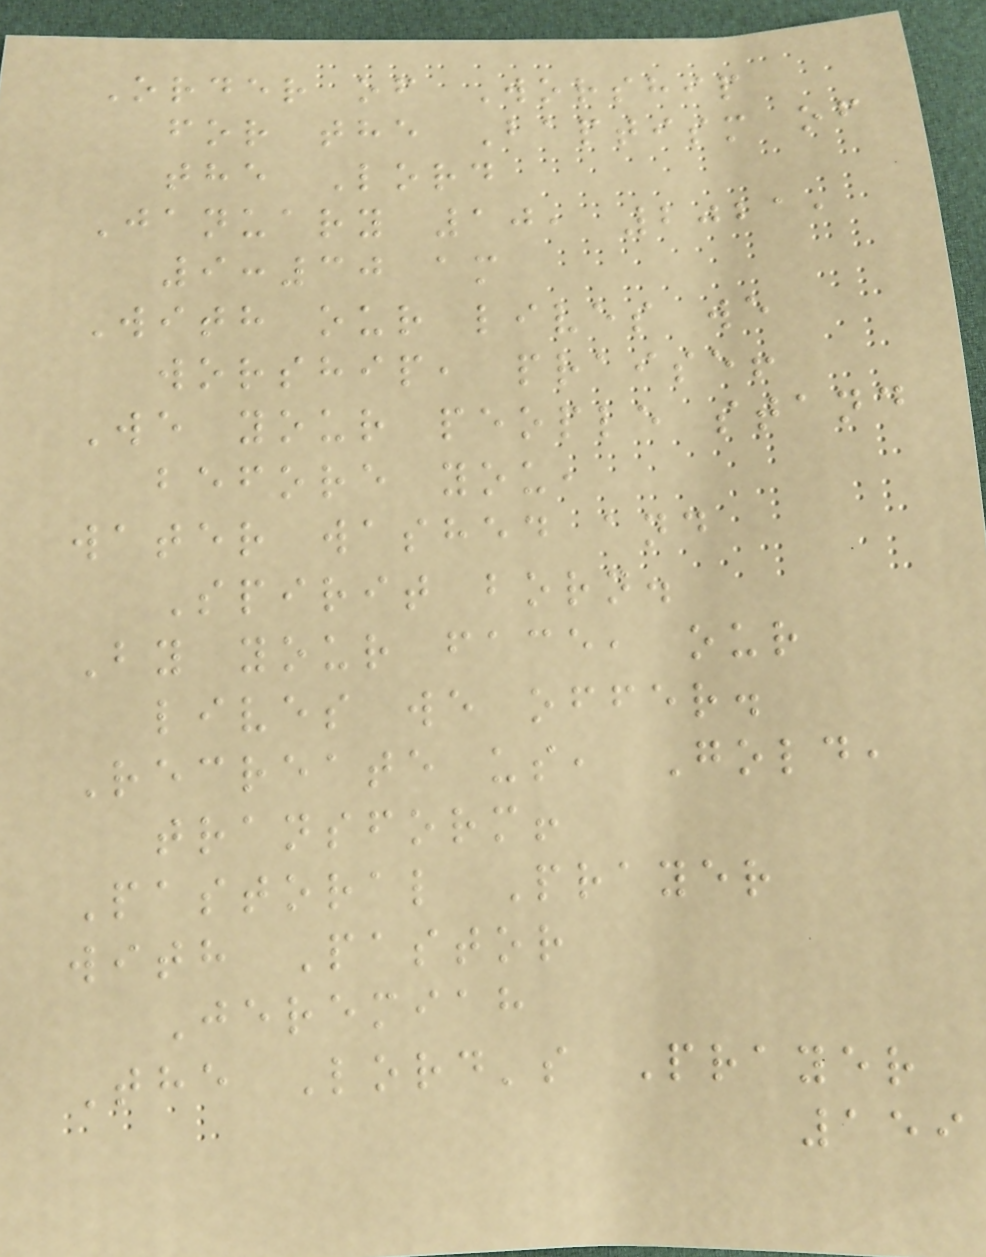Order of Worship
for the Baptism of
the Lord
January 10, 2021,
9:30 am
With our lives we
worship, praise!
We your people stand
before you,
water washed and
Spirit born.
By your face, our
lives we offer.
Recreate us, Gold,
transform!
Pastoral Prayer
with Pastor
Jeremiah
The Lord's Prayer
159
